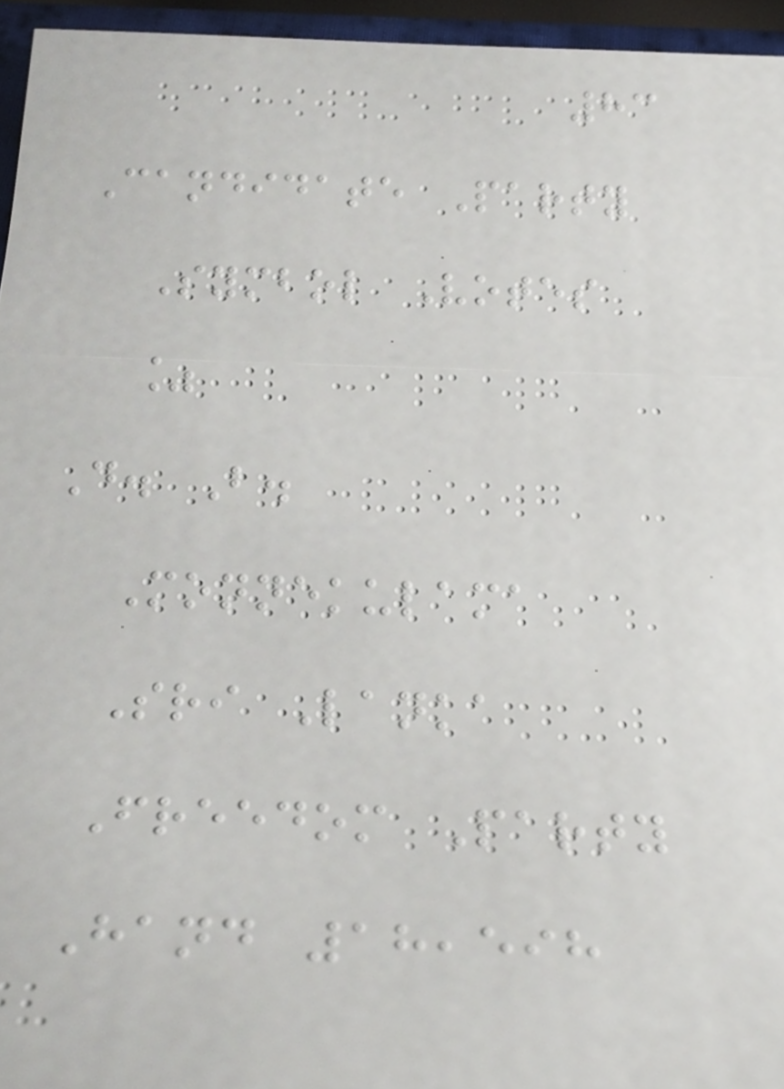83
Candidate Party
Symbol Votes
%
D. B.
Monnekulama
Sri Lanka
Freedom Party
Hand 18,598
